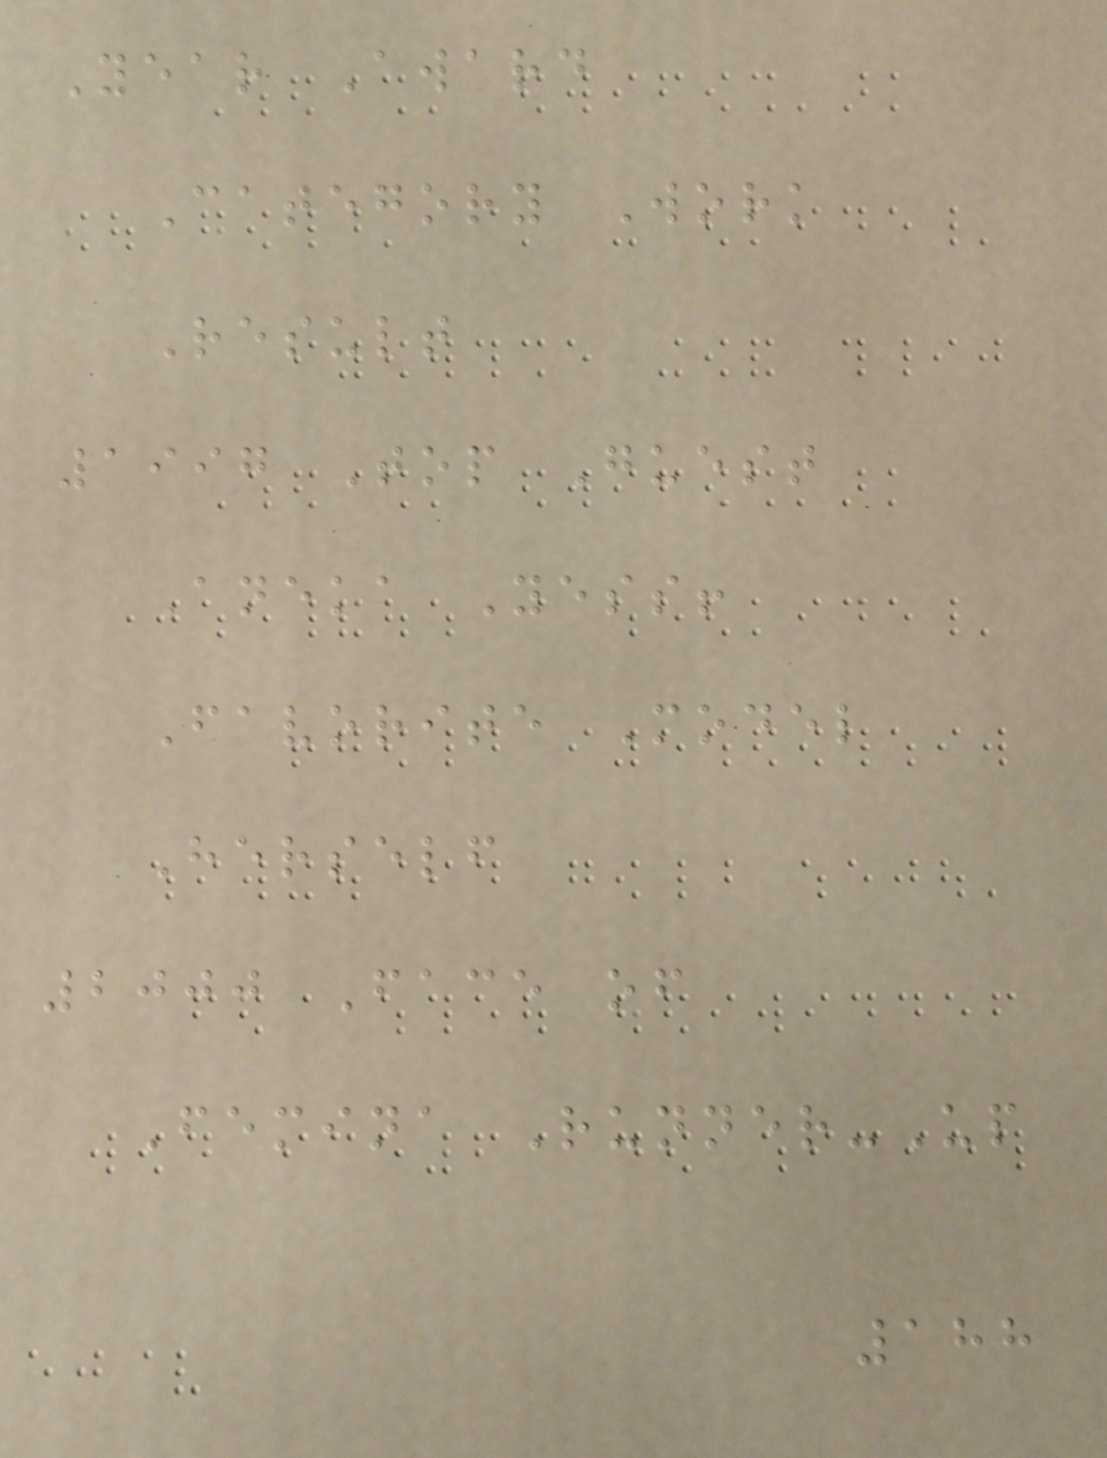Year Award
Category Work
Result
1997 Top Guest
Aneka Yess!
Favorite Model
Herself
2000 Face of
Femina Runner-Up
188
